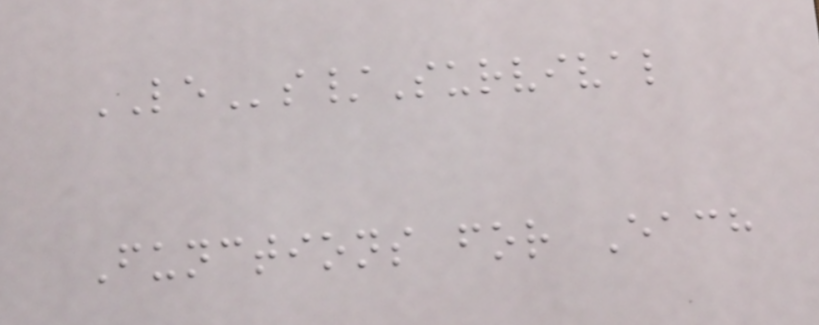LEs/Survival
Functions for Each
